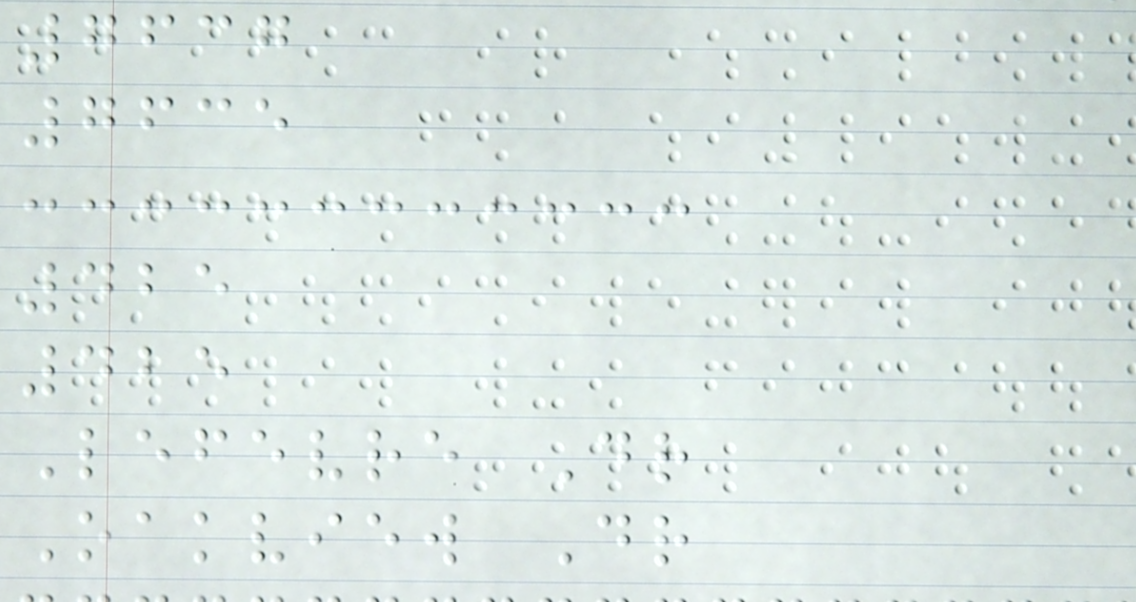7637
7635
425
425
Lefevre Dr
Oakview Dr
